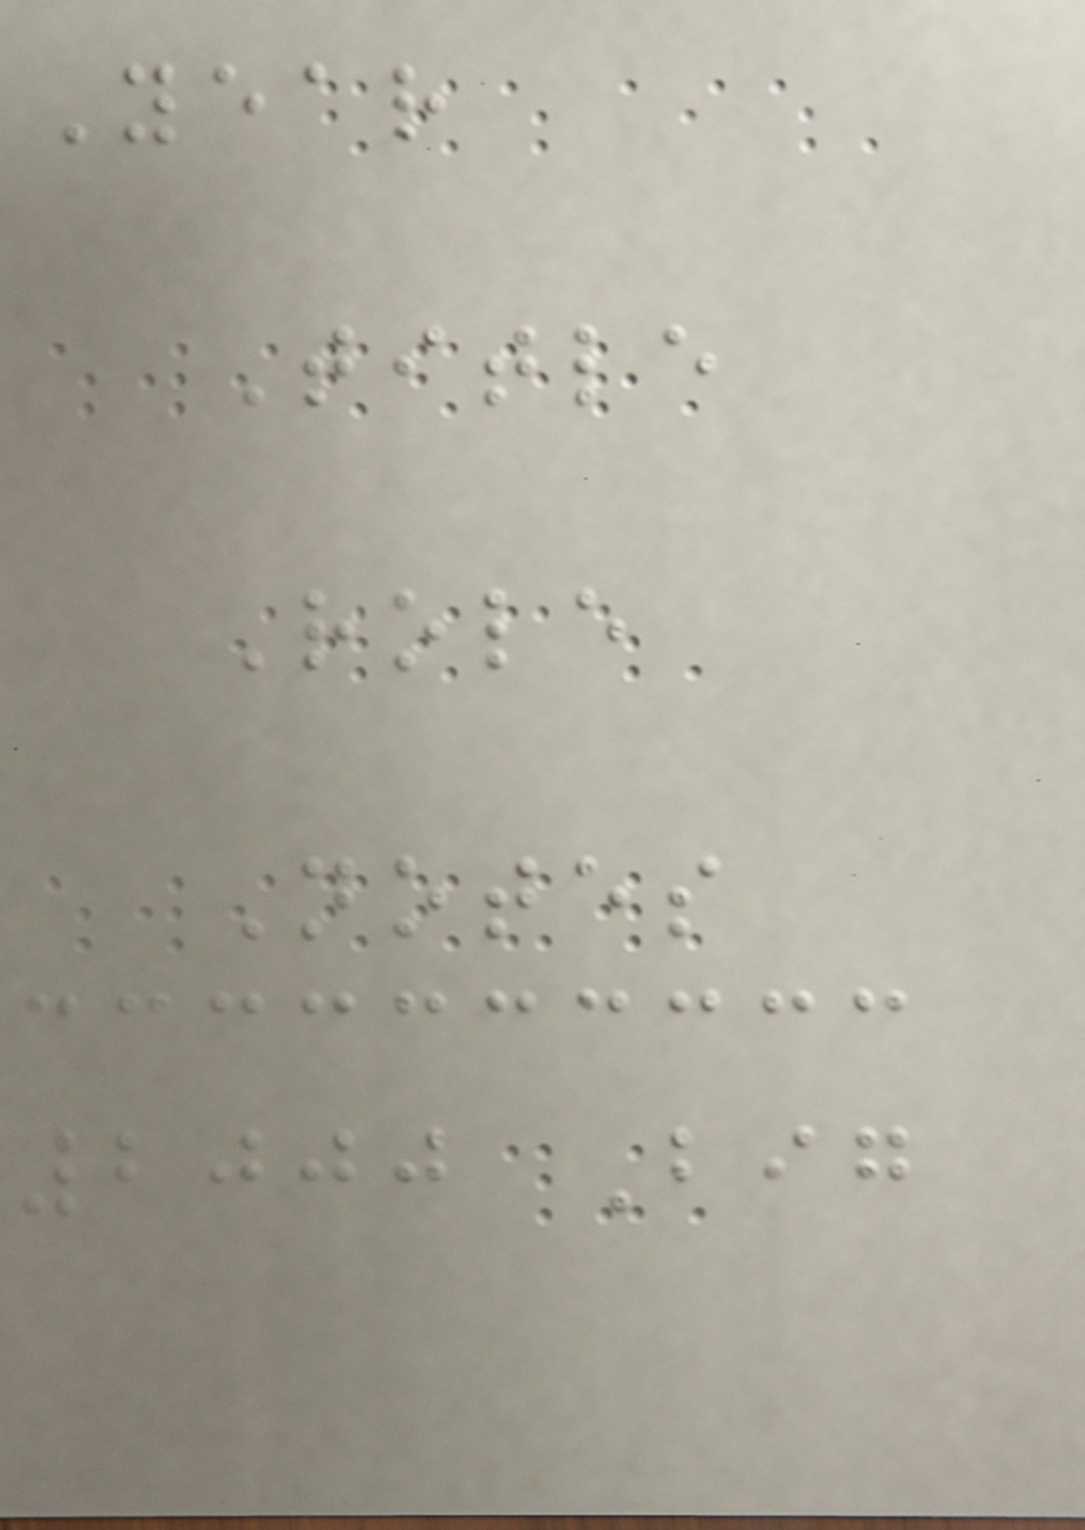Year
Title
Role
Notes
2000 Big
